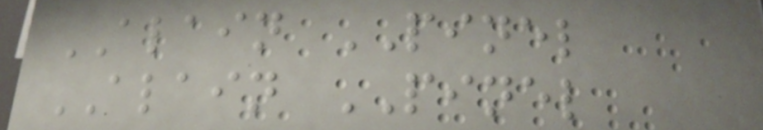ALAIN PINEL
ALAIN PINEL
